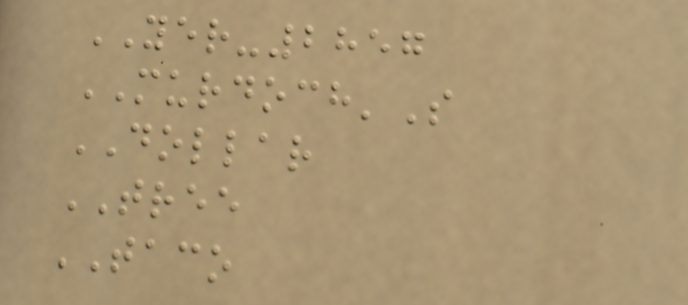YER-2857
MURDOCH'S
DOLLAR
TREE
TACO
